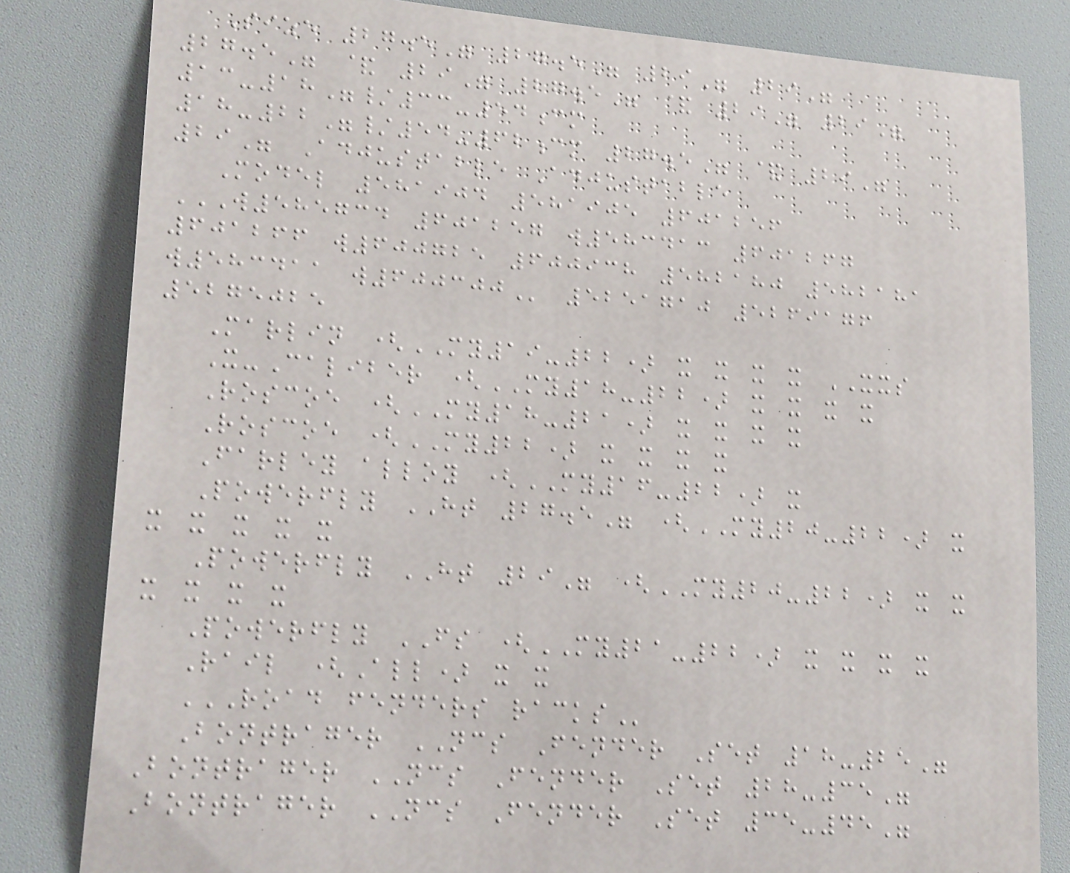Size 27.5" 27.5" 29" 29"
27.5" & 29" 27.5" & 29" 29"
13-18"/33-54cm
18-22"/54-62cm 27.5" & 29"
29" Adjustable Adjustable
Model 581904 581905 601256
W585734 601257 W583413 601267
601266 W600725 600938 582180 582181
W583411 W600300 5251710 5269176
5275025
Marlin (MY19-22) x x x x XXS
X-Caliber (MY18-22) x x x x
Roscoe (MY18-21) x x x x
Roscoe (MY22) x x x x
Farley alloy (MY16-22) x
Powerfly HT 27.5" (MY20-22) x
x x x x x
Powerfly HT 29" (MY20-22) x x
x x x x
Powerfly FS (MY21-22) x x x x
Rail (All) x x
ROAD FENDERS RACKS
Bontrager NCS Fender Set 18-25"
Bontrager NCS Fender Set 28-35"
Bontrager NCS Fender Set 35-45"
